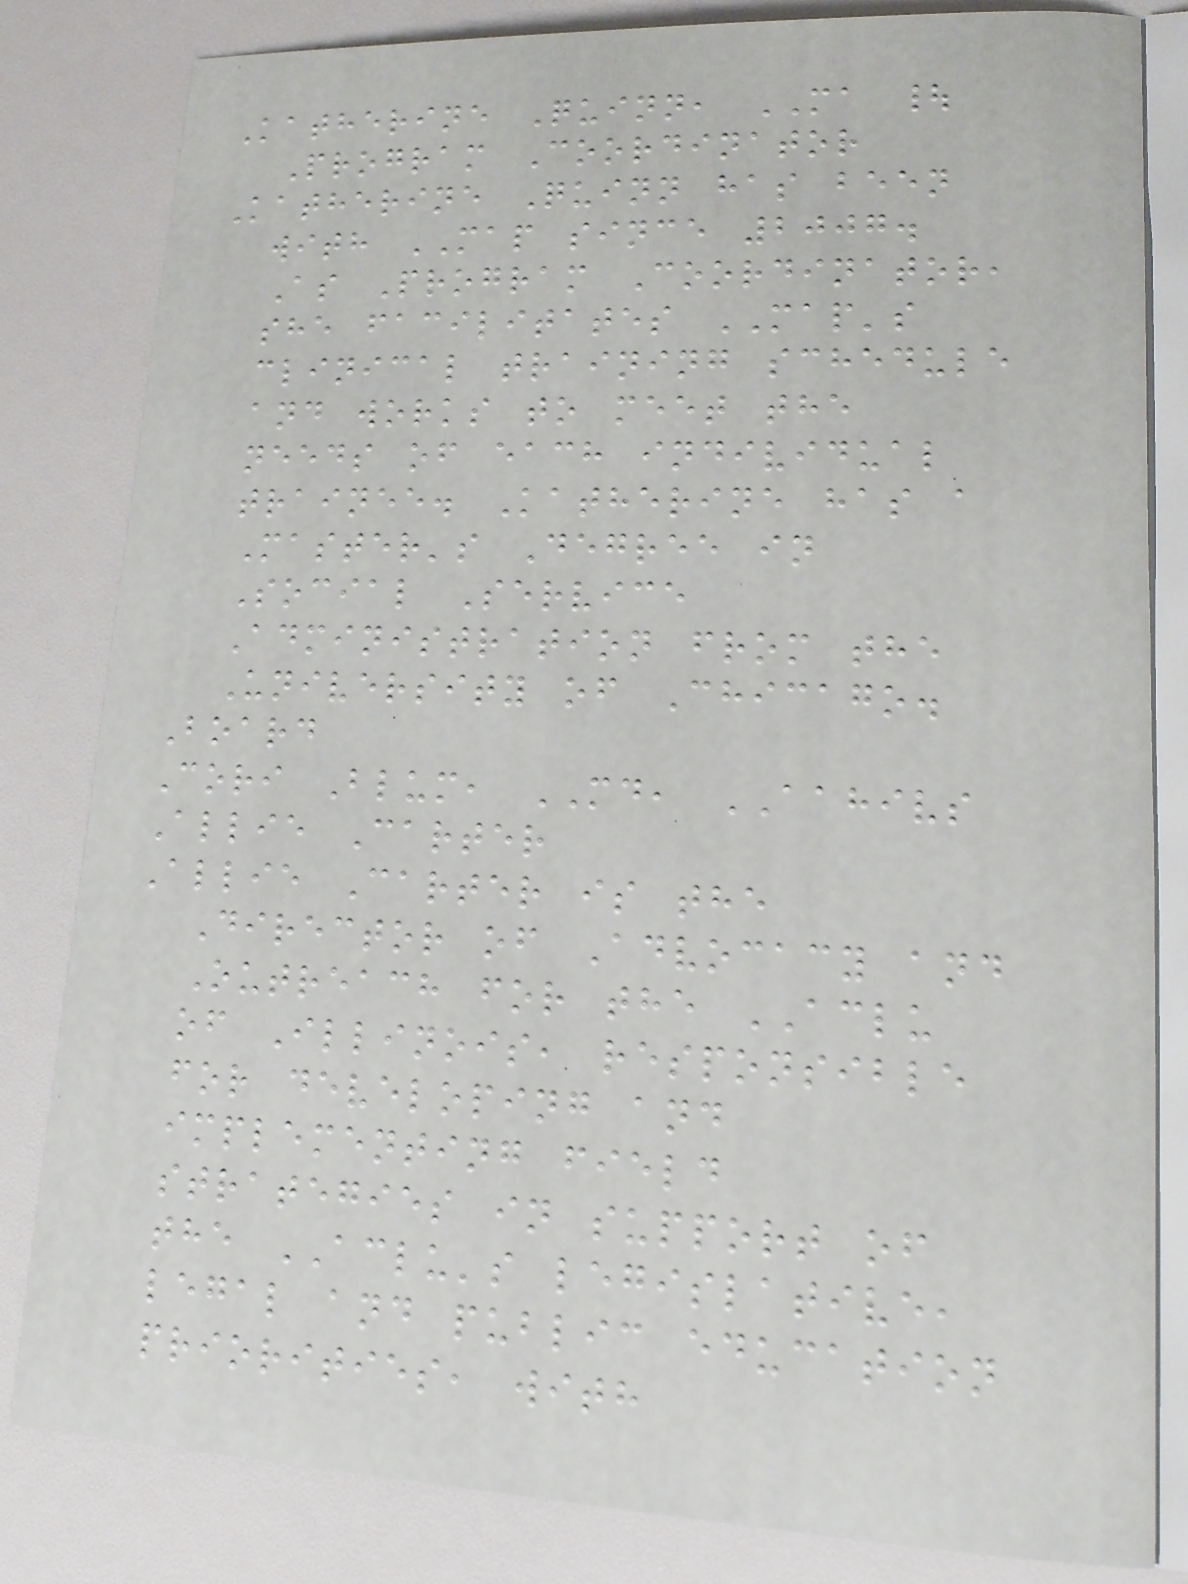Katherine Quinn, MA |
Program Coordinator
Katherine Quinn has been
with MAP since 2007.
As Program Coordinator,
she facilitates MAP's
clinical training schedule
and works to meet the
needs of each individual
trainee. Katherine has a
Master's Degree in
Social Service
Administration from the
University of Chicago.
Board
Cori Blum, MD, AAHIVS
Allie Carter
Allie Carter is the
Director of Advocacy and
Outreach for the ACLU
of Illinois, responsible
for developing and
implementing field
strategies in support of
the ACLU's legislative,
legal and public education
priorities, with
